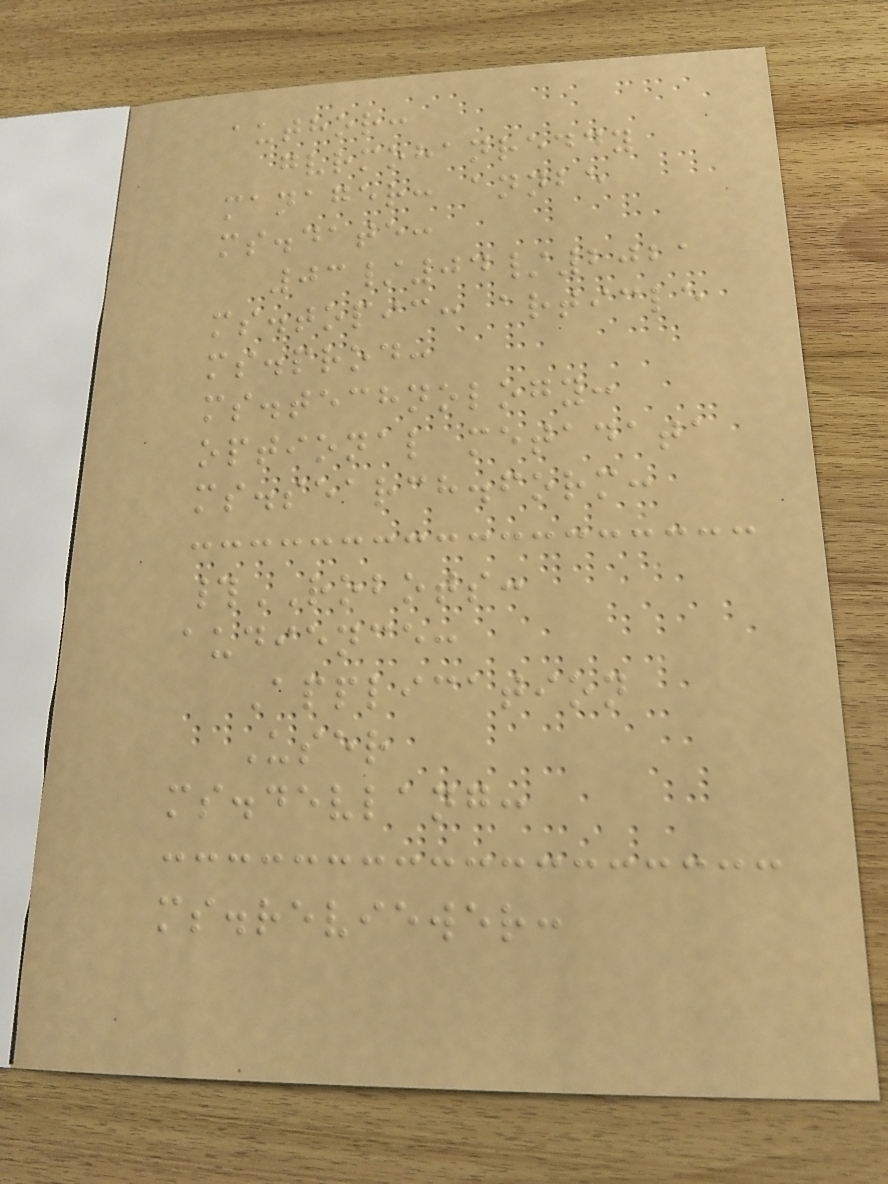author:
gvrmohanreddy
manager: annbe
ms.date:
03/04/2021
ms.topic: article
ms.prod:
ms.technology:
optional metadata
ms.search.form:
#ROBOTS:
audience:
Application
User
ms.devlang:
ms.reviewer:
